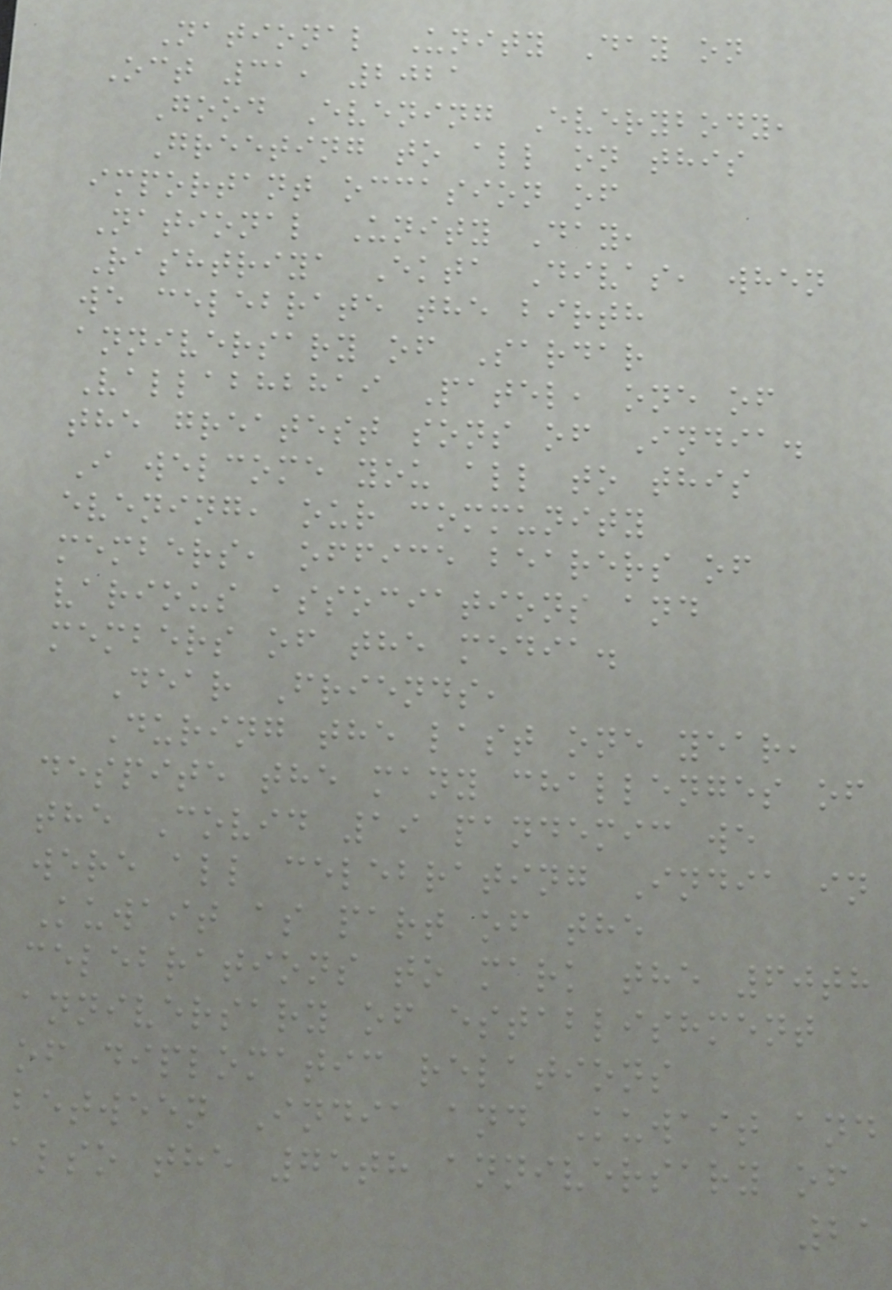National Unity Day on
Oct 31, 2021
Good Evening Everybody,
Greeting to all on this
important occasion of
National Unity Day,
Rashtriya Ekta Divas, when
we celebrate the birth
anniversary of Sardar
Vallabhbhai Patel, one of
the greatest sons of India.
I welcome you all to this
evening, our community
members, office bearers of
various associations and
members of the media.
Dear Friends,
During the last one year,
despite the many challenges of
the Covid 19 pandemic we
were all celebrating India in
Kuwait as part of the
celebrations to mark the 60th
anniversary of establishment
of diplomatic relations
between India and Kuwait and
also the 75th anniversary of
21
